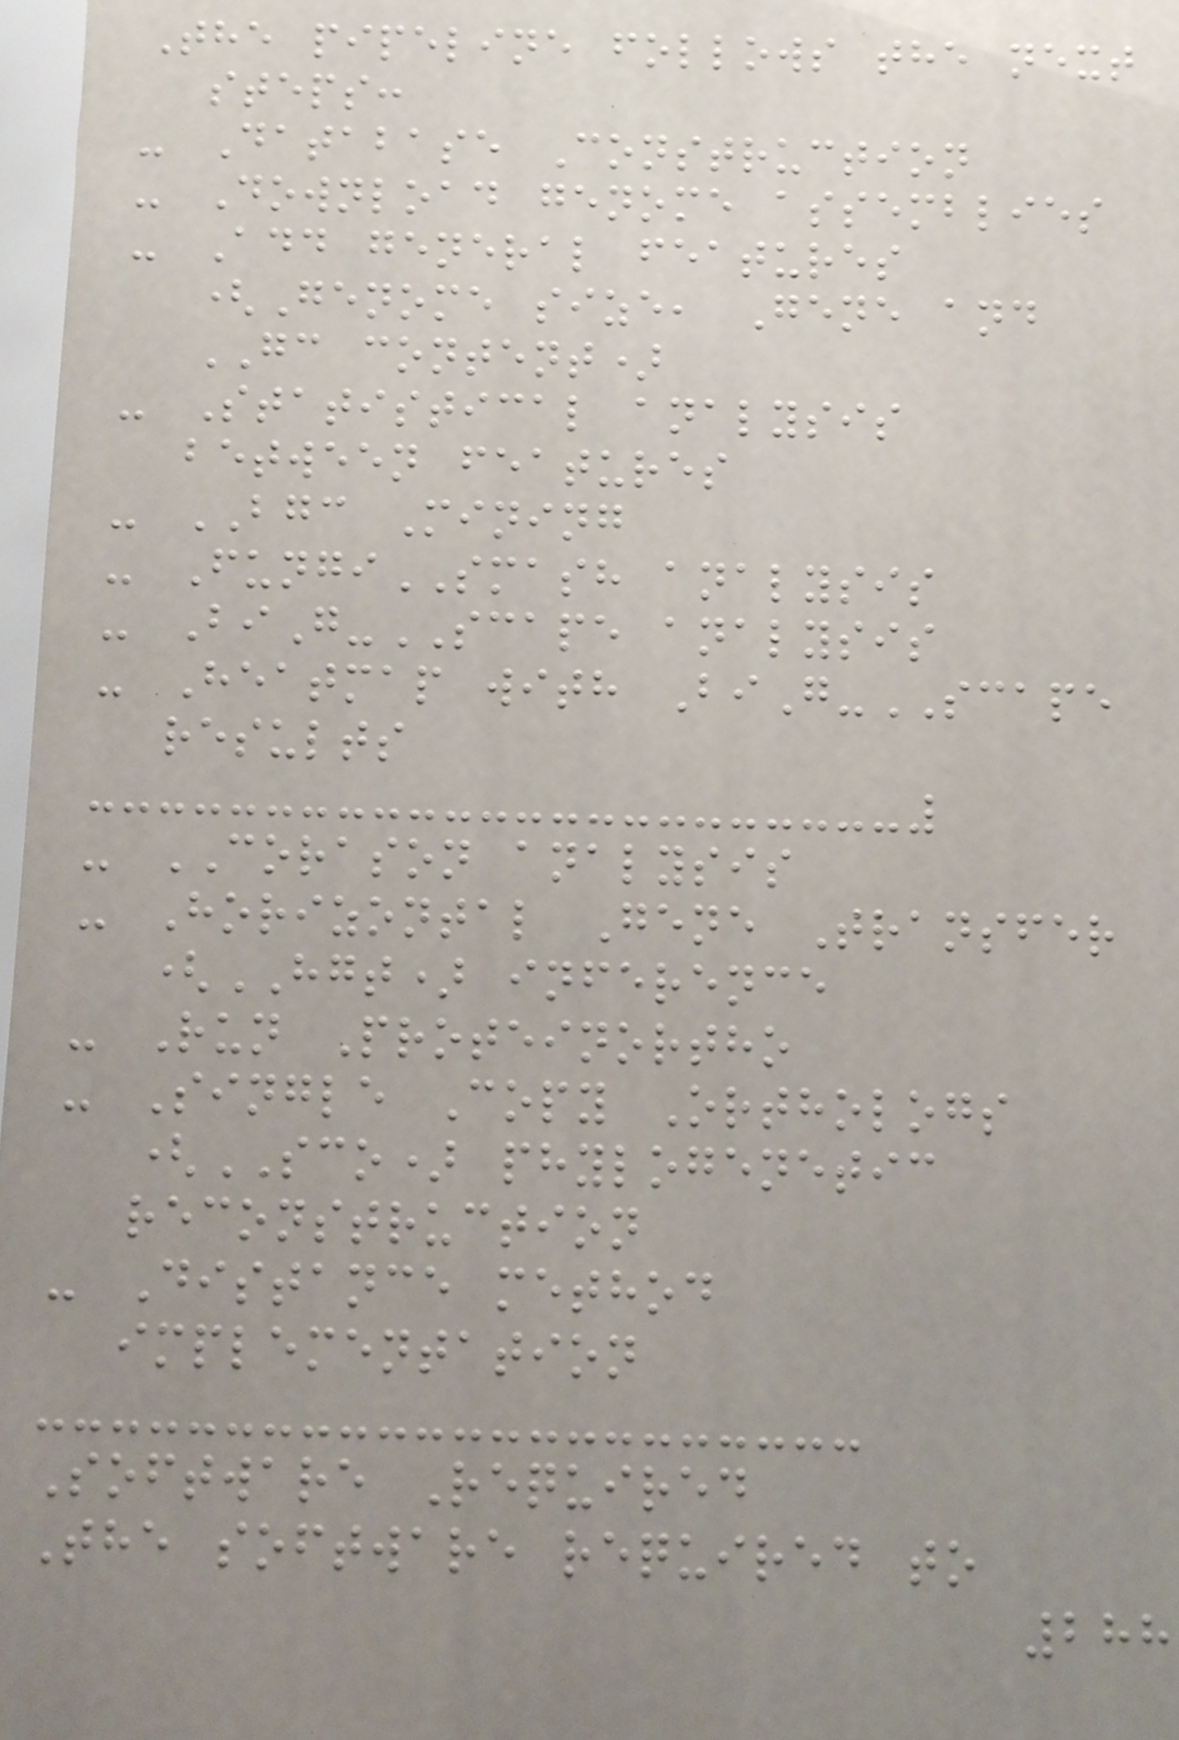The pipeline follows the next
steps:
- Database Construction
- Download genome assemblies
- Add general features
(Genome size, Gene and
GC content)
- Statistical analysis
between features
- BGC Mining
- FungiSMASH analysis
- BiG-SCAPE analysis
- Heatmap with BiG-SCAPE
results
- CORASON analysis
- Horizontal Gene Transfer
(HGT) inference
- Run Proteinortho
- Single Copy Orthologs
(SCO) phylogenetic
reconstruction
- Distance method
implementation
Software Required
The software required to
288
